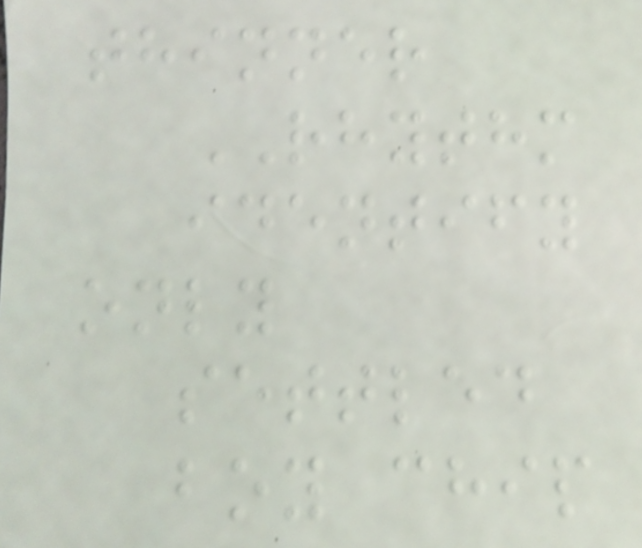thinner
RHYTHM
identify
only
settled
boy chip
